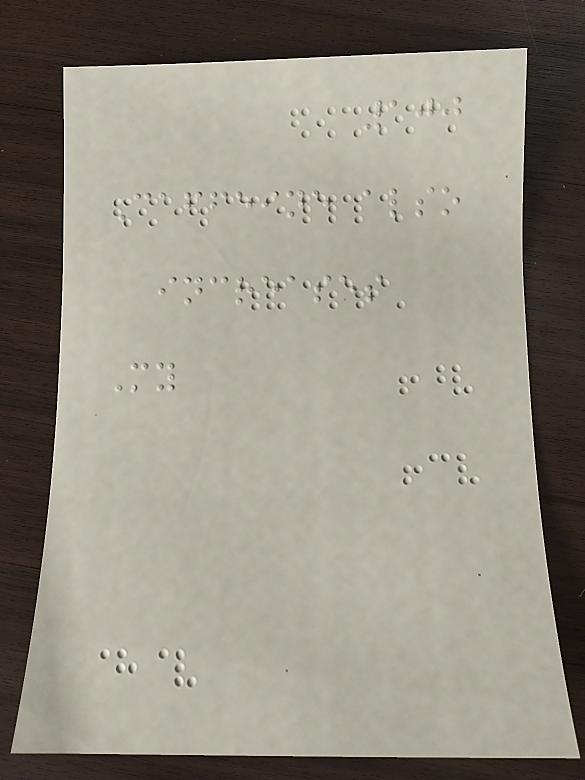100
Caffeine also
increases
My
